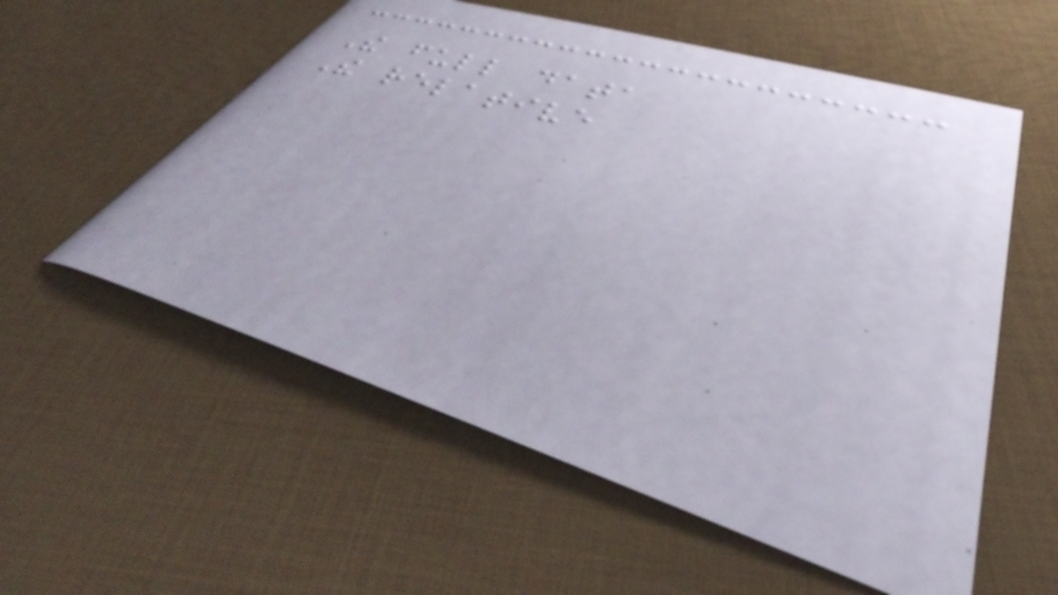The full data
The relative
